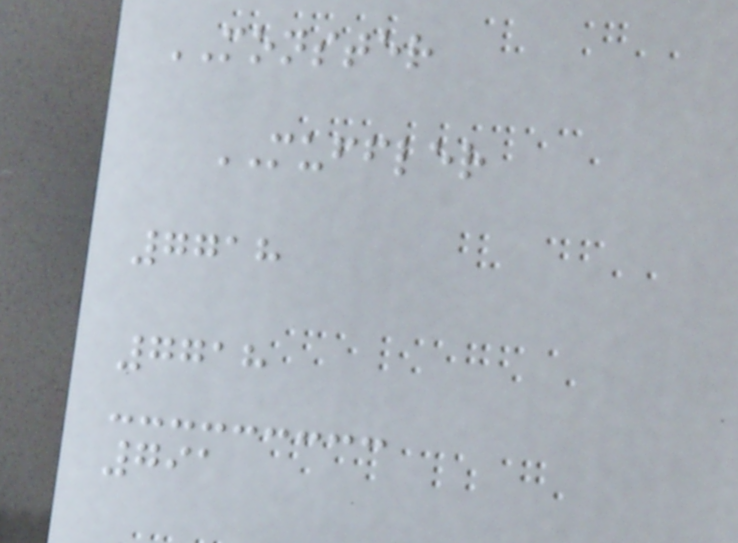MONSTER
MUFFLER
7718
7718
791
